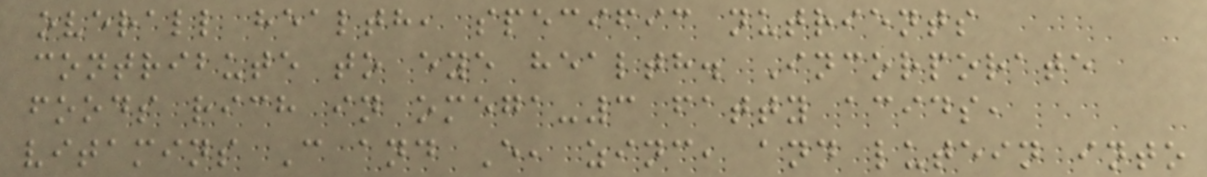overall health, specific nutrients
contribute to eye health. Incorporate
foods rich in omega-3 fatty acids,
vitamins C and E, zinc, and lutein into
